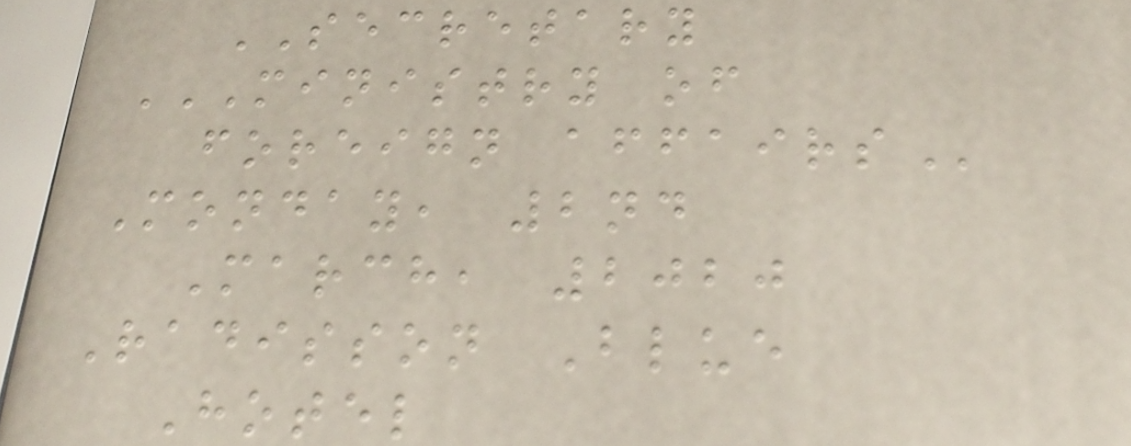SECRETARY
MINISTRY OF
FOREIGN AFFAIRS
Monday, 2nd
March, 2020
Radisson Blue
Hotel
